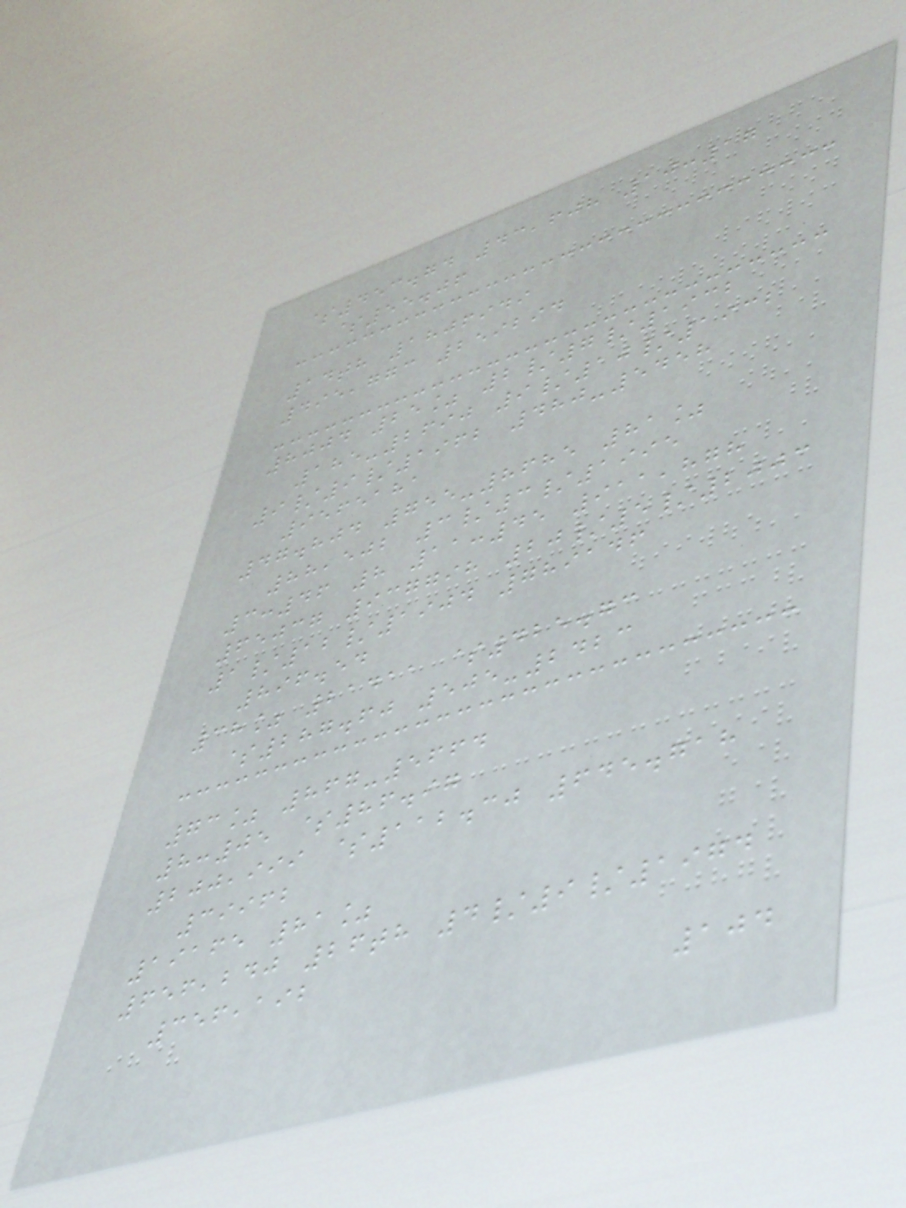$453.74 43,608 10:17
$55.06
14th 1806949
495,773 259294
8004 25% 2/7/1932
185-2690 9/10/1932
9/9/1962 480-5458
9565181
47.804 755-8685 81%
88,502 3/3/1995
3:46 8 11:45 911,878
65037 937798 20/5/2003
1/12/1904 789146
896.54
38% 21411 $425.73
$287.60 505-2423
73% 867-5664
8:05 $86.97
200,999 $112.30 645.718
39962
19165 81%
656,240 26th 4/9/1974
356,192
104
